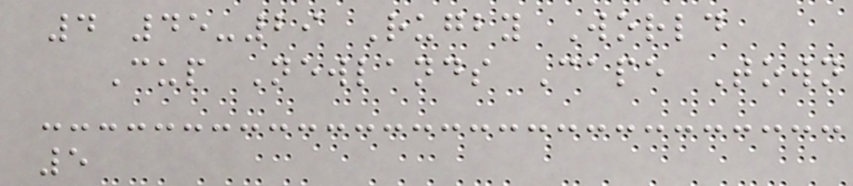4 45-29 Rugby World
Cup Newlands Cape Town
5
